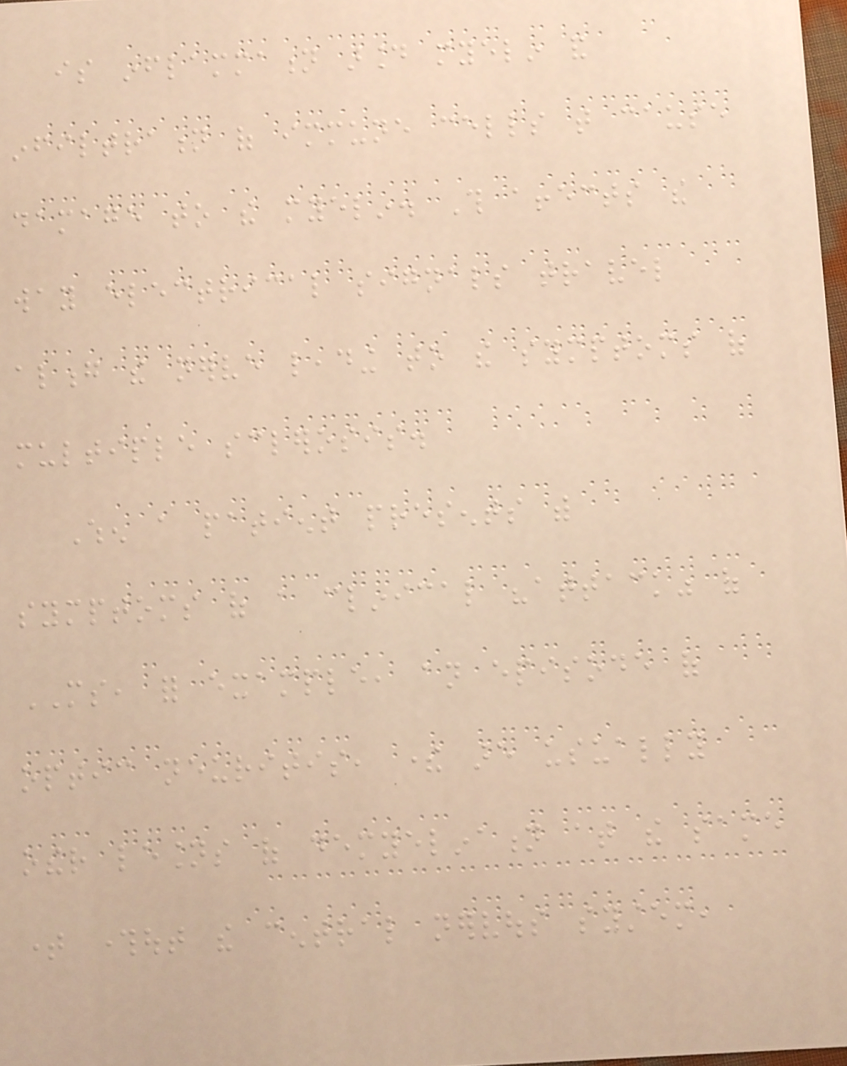is inflammation around myelin and
infiltration of immune cells that cause
damage to the myelin. This affects the
way electrical signals travel
along the nerve leading to the symptoms of
multiple sclerosis.
When a patient presents with
symptoms of a clinical "attack" of
MS, for example, an episode of
optic neuritis, there are usually
other lesions of demyelination at the same
time throughout the central nervous system,
